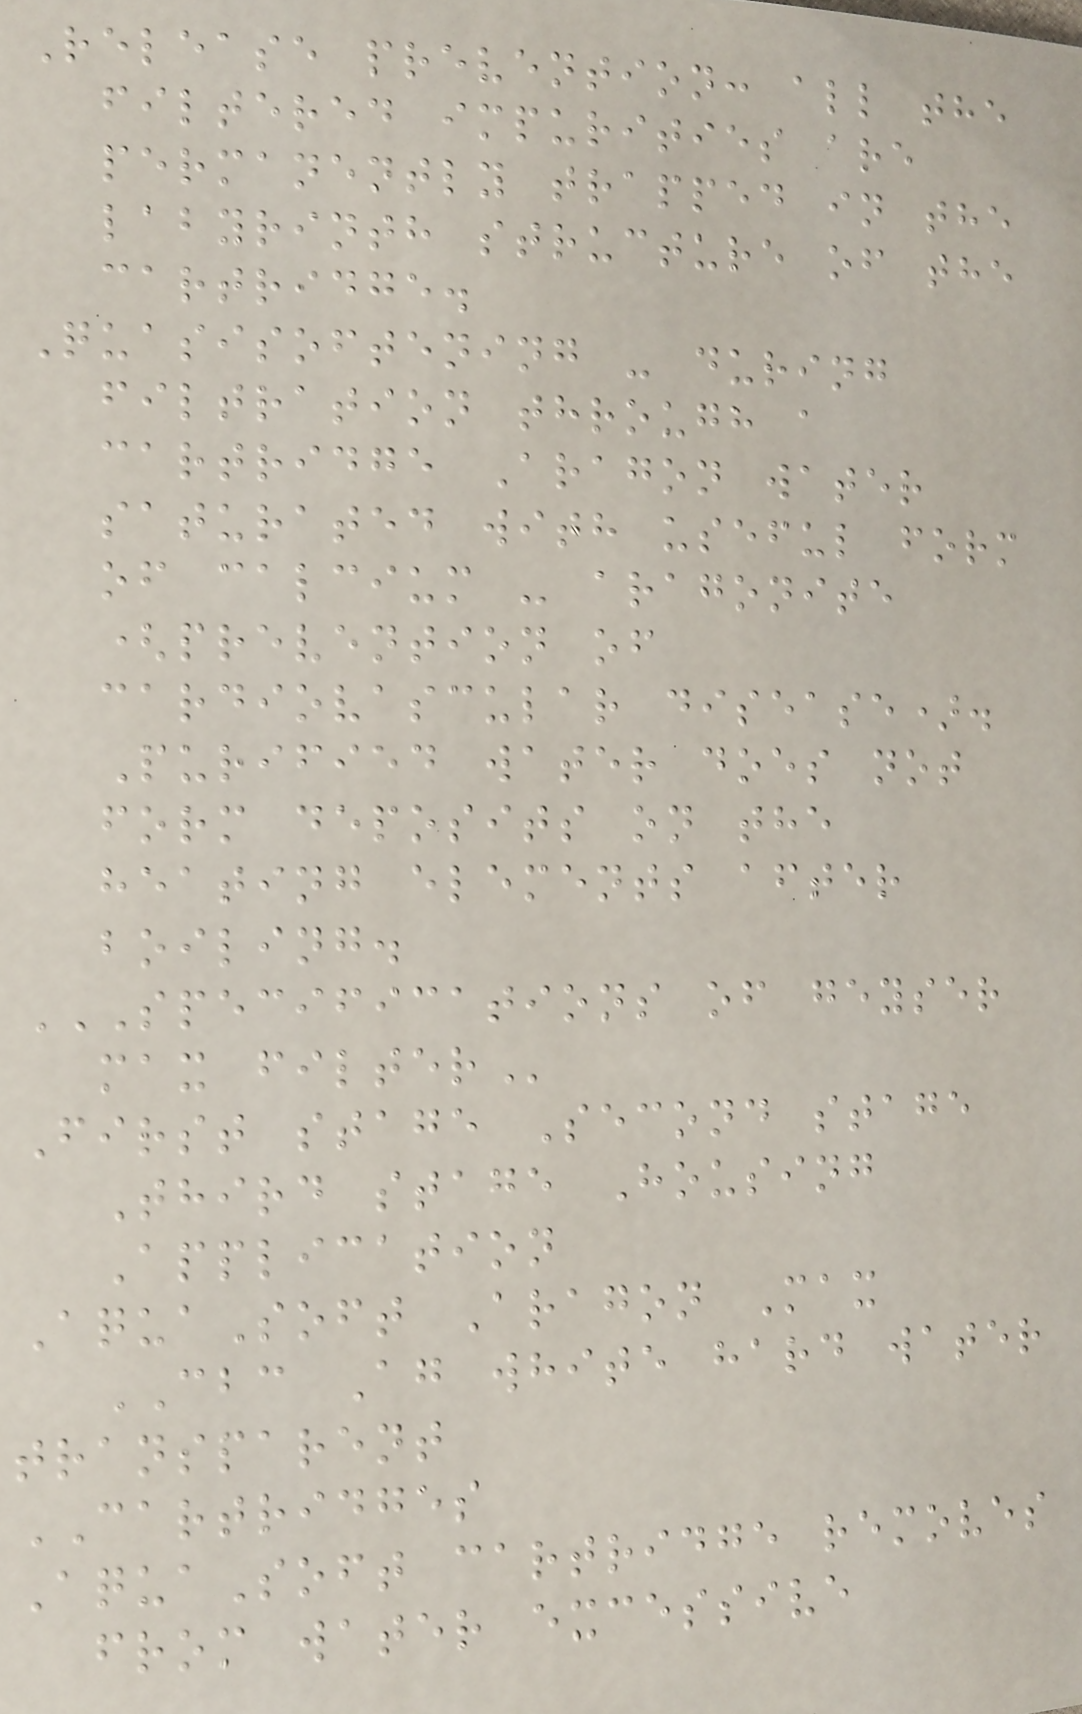Release prevention: all the
filtered impurities are
permanently trapped in the
labyrinth structure of the
cartridge.
Quasisoftening - during
filtration through a
cartridge Aragon water
saturated with useful form
of calcium - aragonite
(prevention of
cardiovascular disease).
Purified water does not
form deposits on the
heating elements after
boiling.
SPECIFICATIONS OF GEYSER
MAX FILTER
First stage Second stage
Third stage Housing
Application
AquaSoft Aragon Max
CBC Ag white hard water
transparent
CARTRIDGES
AquaSoft cartridge removes
from water excessive
